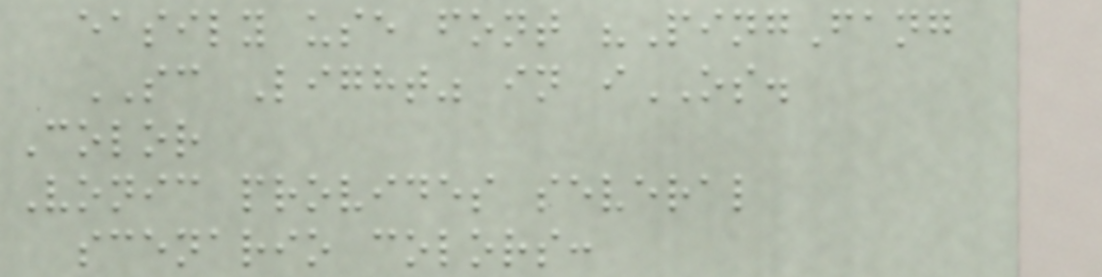easily use font "PingFang
SC Light" in iOS.
Color
Vonic provides several
scenario colors:
